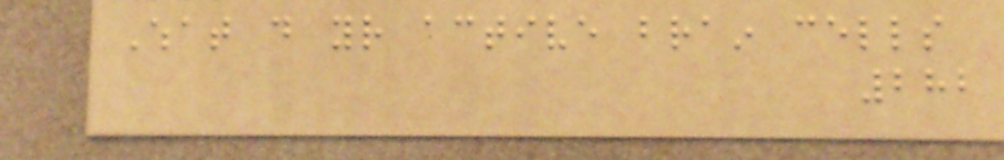What do your active brain cells
282
